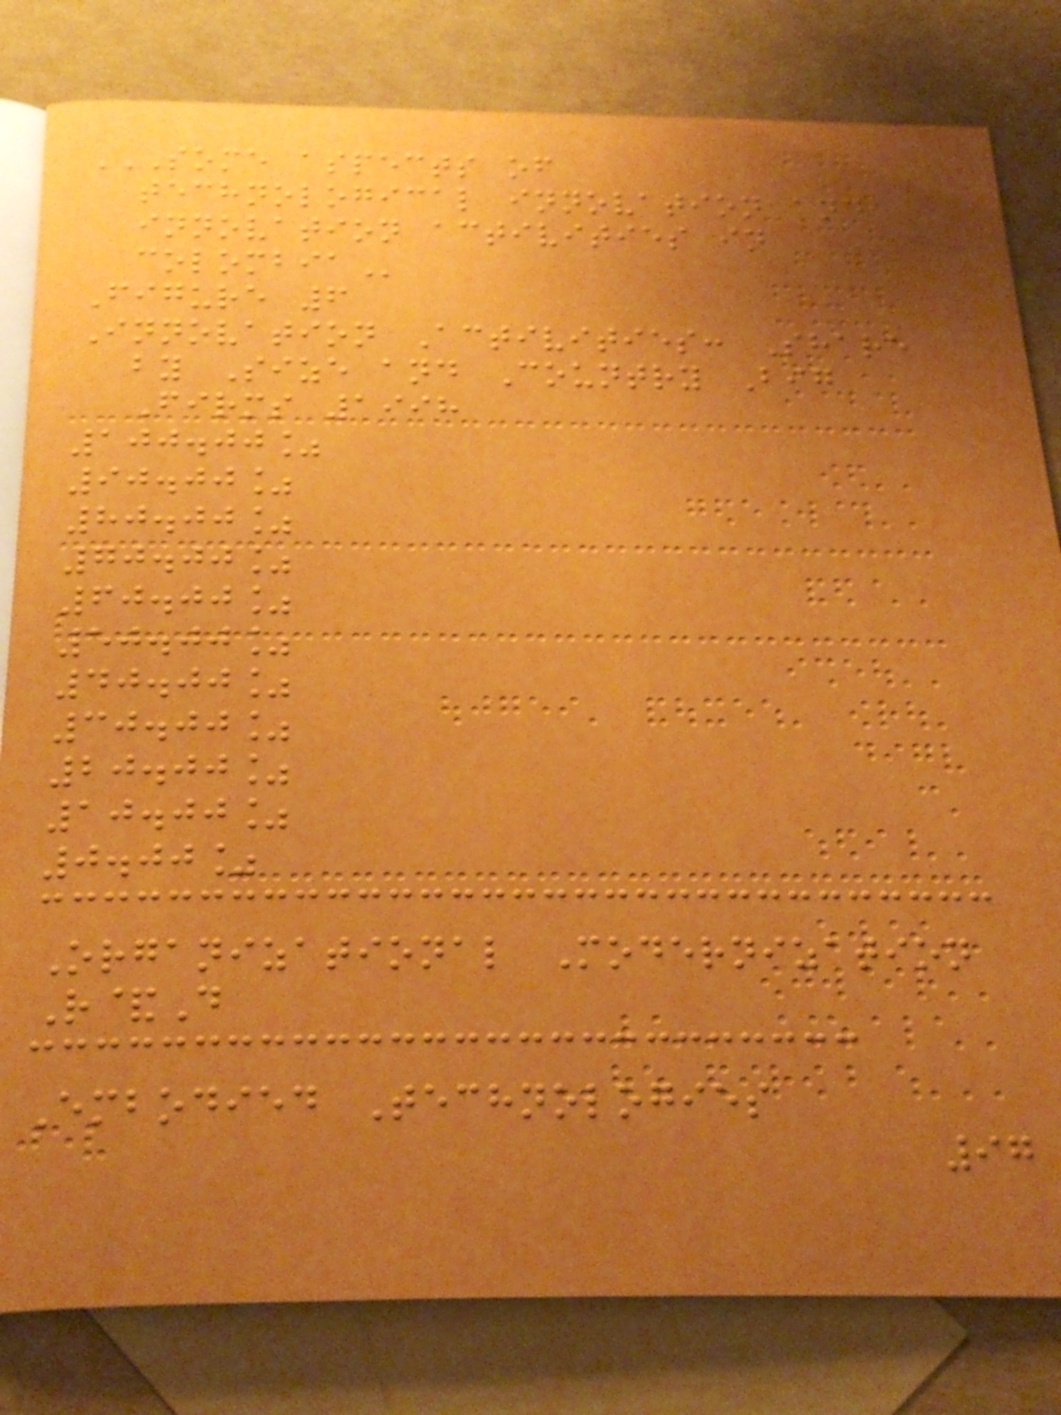SOME ASPECTS OF
TECHNOLOGICAL INNOVATION AND
INNOVATION ACTIVITIES IN
COLOMBIA
Figure 6
Innovation Activities: Share
by Size and Country Big
Firms 1998
100.00%
90.00%
80.00%
70.00%
60.00%
50.00%
40.00%
30.00%
20.00%
10.00%
0.00%
Organizational Modernization
R&D
Embodied Technologies
97
